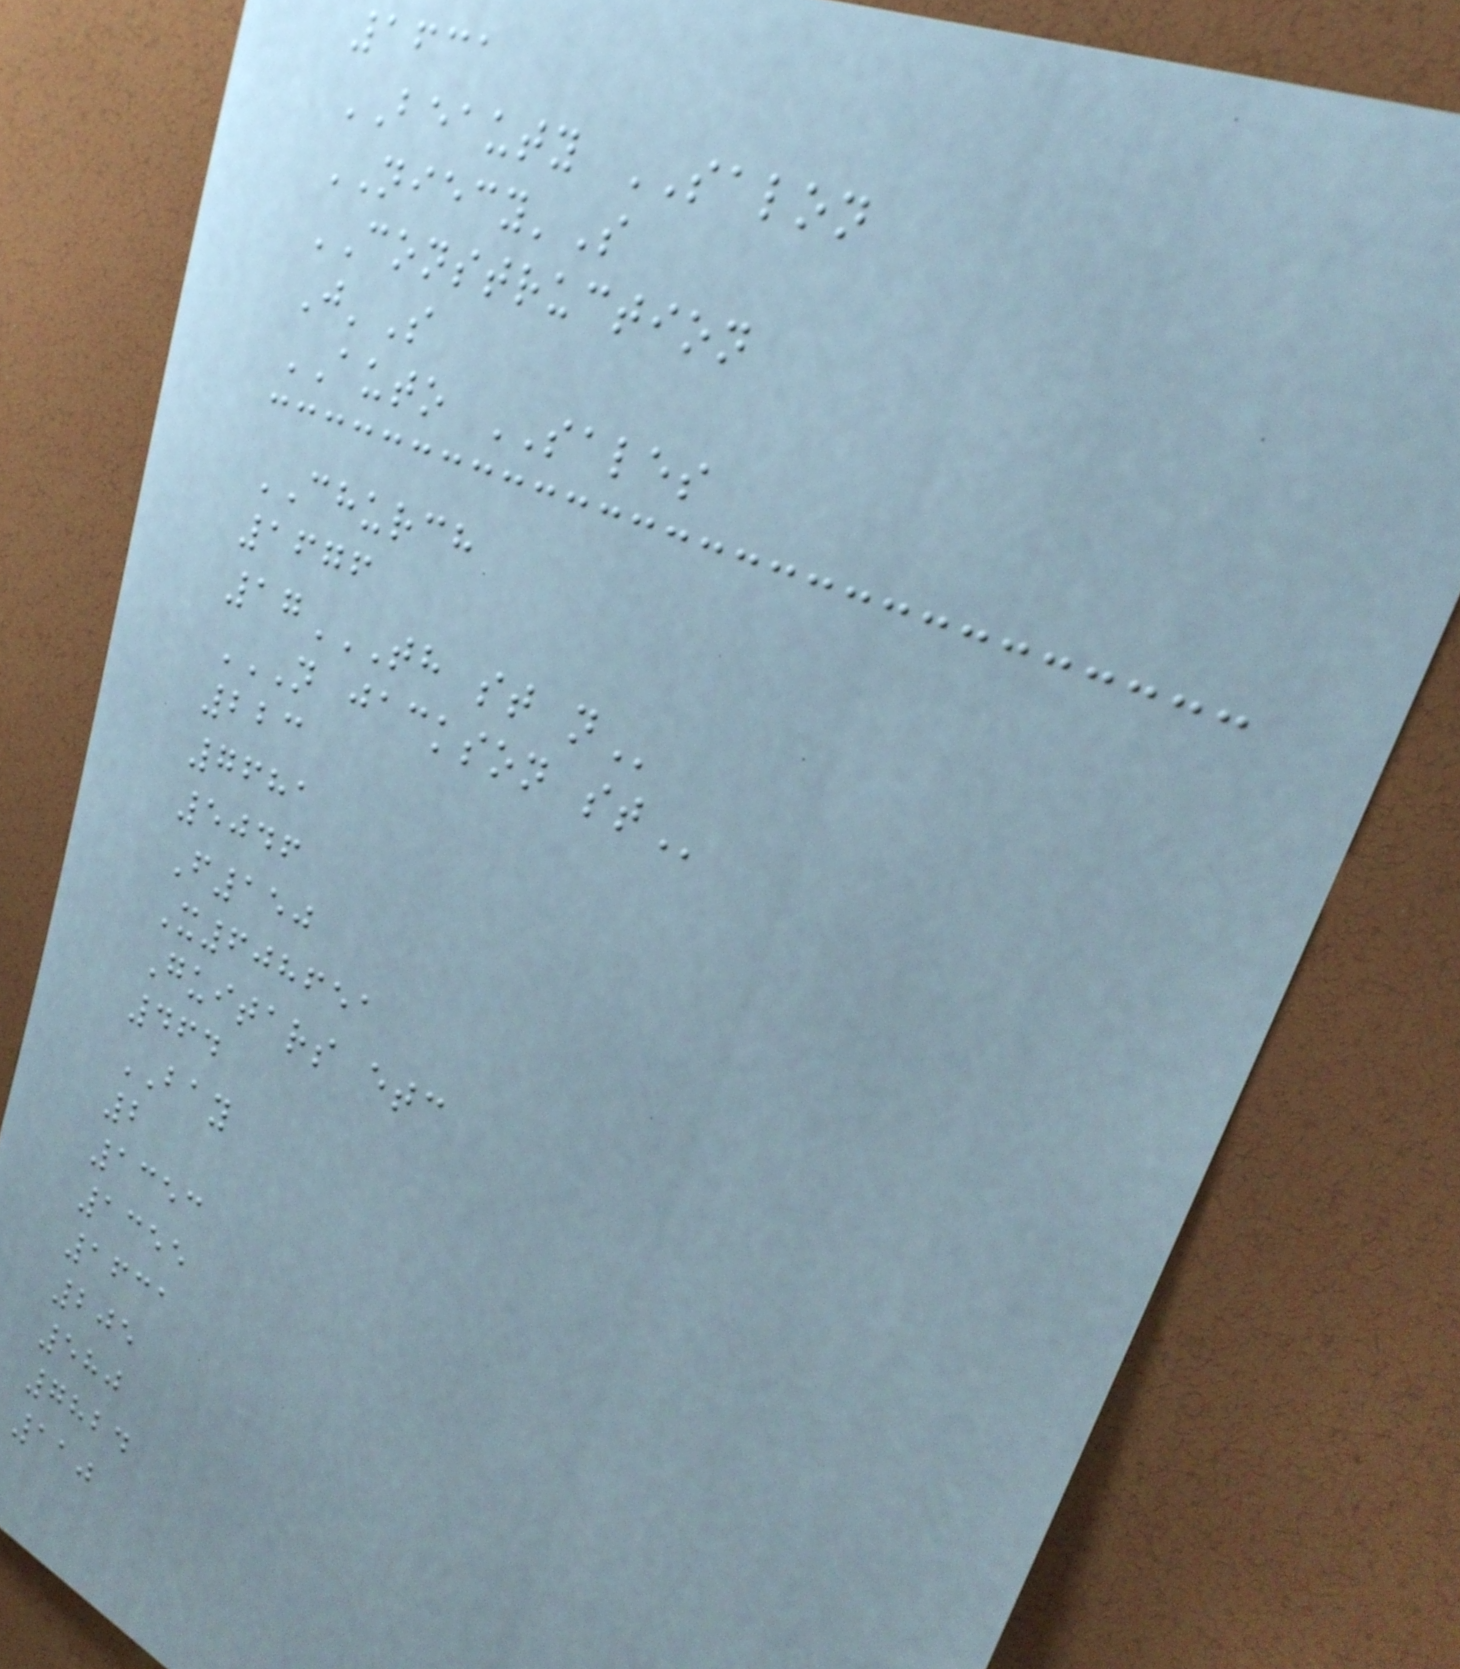1631
BEAUTY SALON
NIECY'S
CONSTRUCTION
J'S
AUTO SALES
CHURCH
1676
17TH ST N
N JACKSON ST
223
7681
5046
F150
X608651
Guitars etc
464
BAY
2
1353
1355
1631
205
580
7824
110
